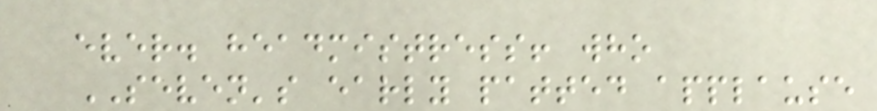ever. headmistress! who
SEVEN's early patted applause
